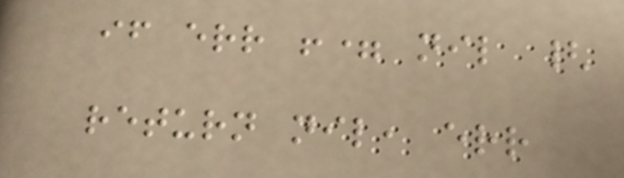if err != nil {
return nil, err
